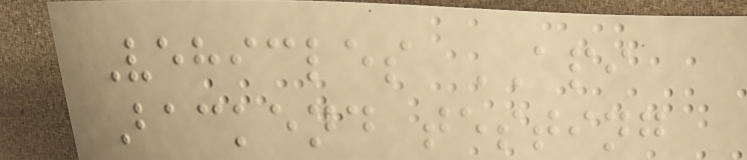Vehicles API
Backend testing
